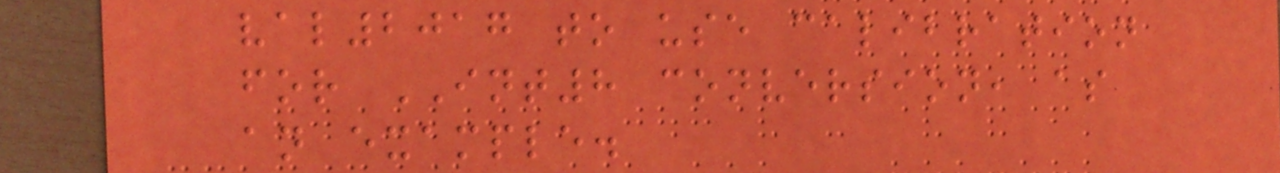val2017 to use calibration
for INT8 conversion, as
an example.
